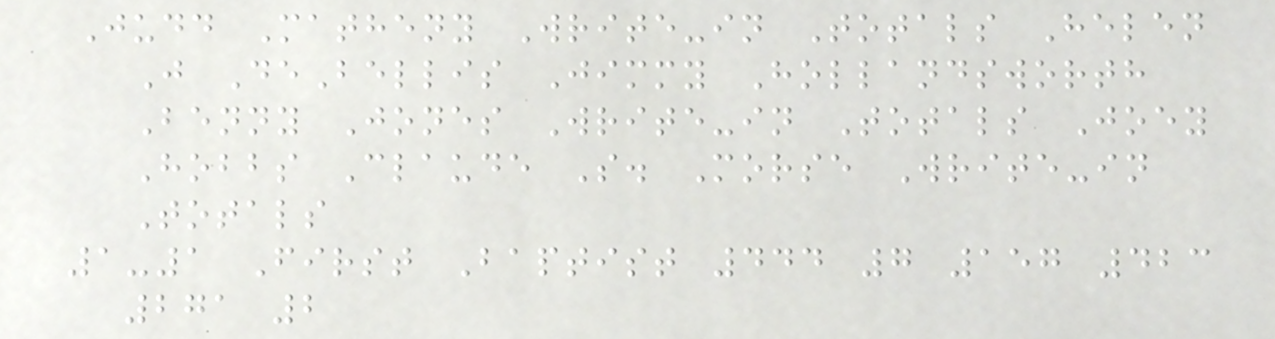Judd Matheny Write-in Totals Helen
J DeBellis Jimmy Hollandsworth
Benny Jones Write-in Totals Joey
Hobbs Claude S. Morse Write-in
Totals
1-1 First Baptist 444 7 157 423
271 2
